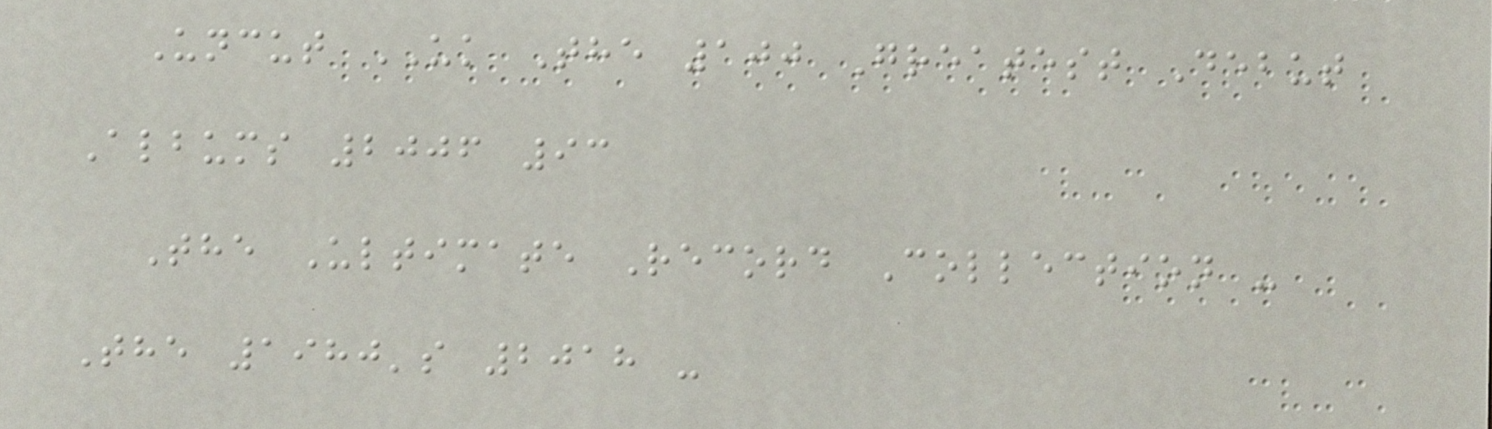Uncut UK The 100 Greatest Debut
Albums 2006 93
The Ultimate Record Collection -
The 1980's 2018 -
